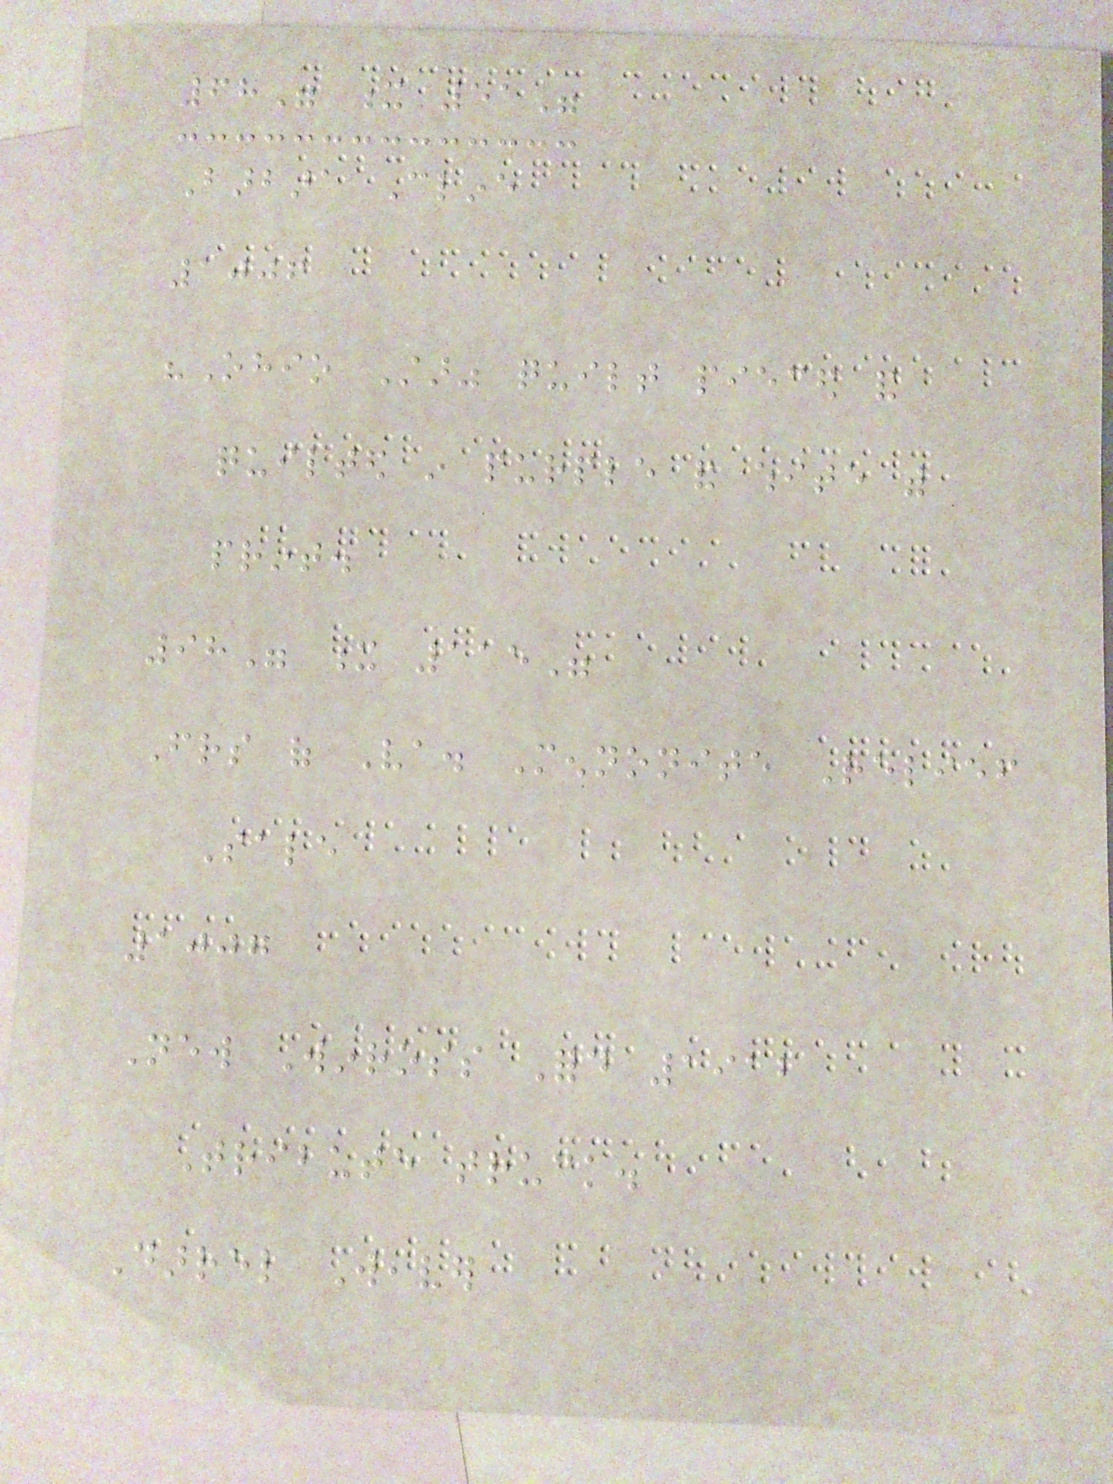68" x 51"
Barbara Cline
1006
"Ohio Star" quilt pieced and
quilted in purple and white with
print.
98" x 115"
Friends of Va. Mennonite Relief
Sale
1007
New Winross Ford 1912
Tribute truck.
Darrel Weaver
